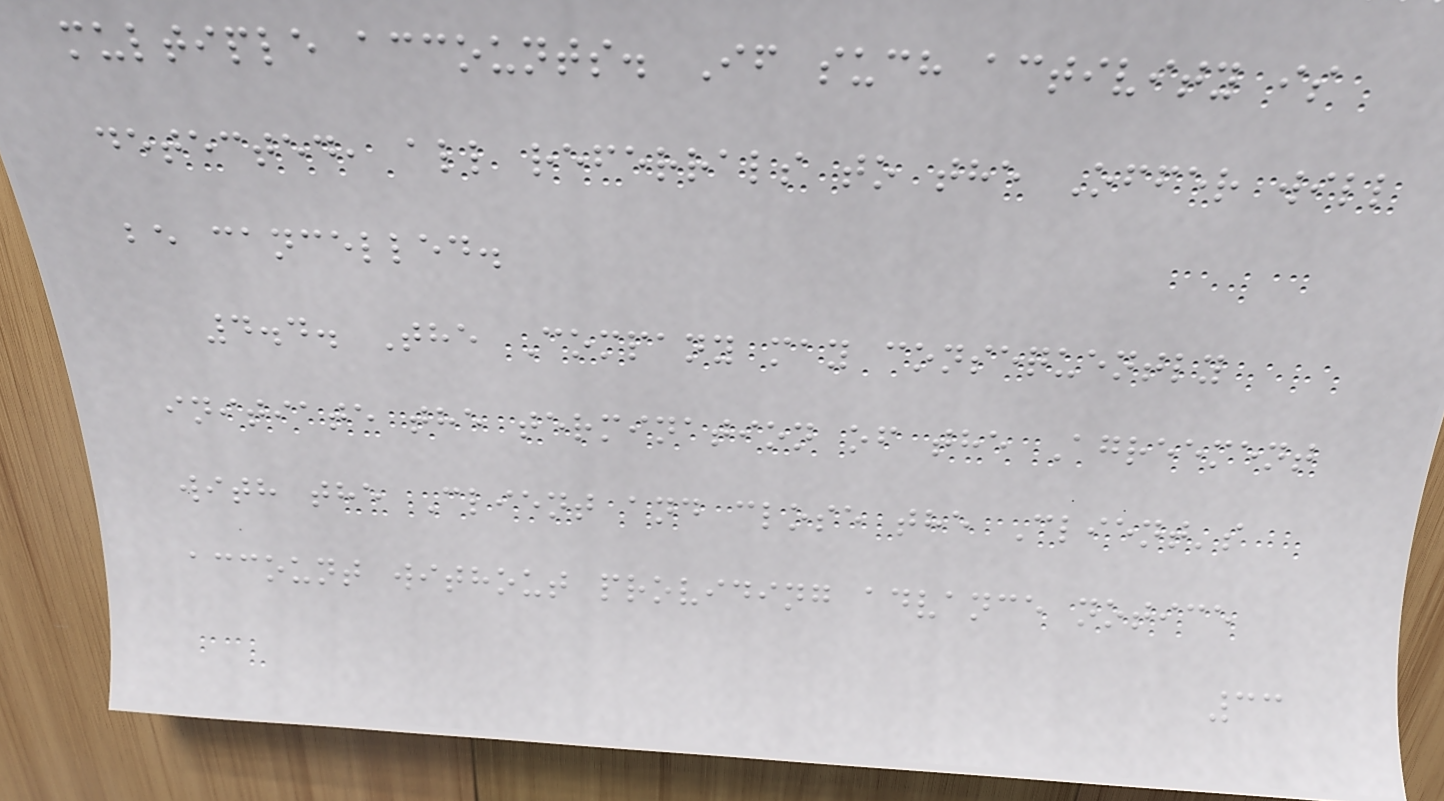multiple accounts. If such activity is
detected, all referrals to the Offer will
be cancelled.
4.4. The Company may consequently
initiate the termination of the Agreement
with the Client and close the Client's
account without providing advance notice
33
